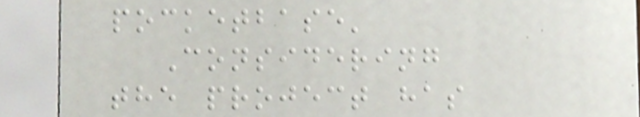pocketbase'
Considering
the project has
